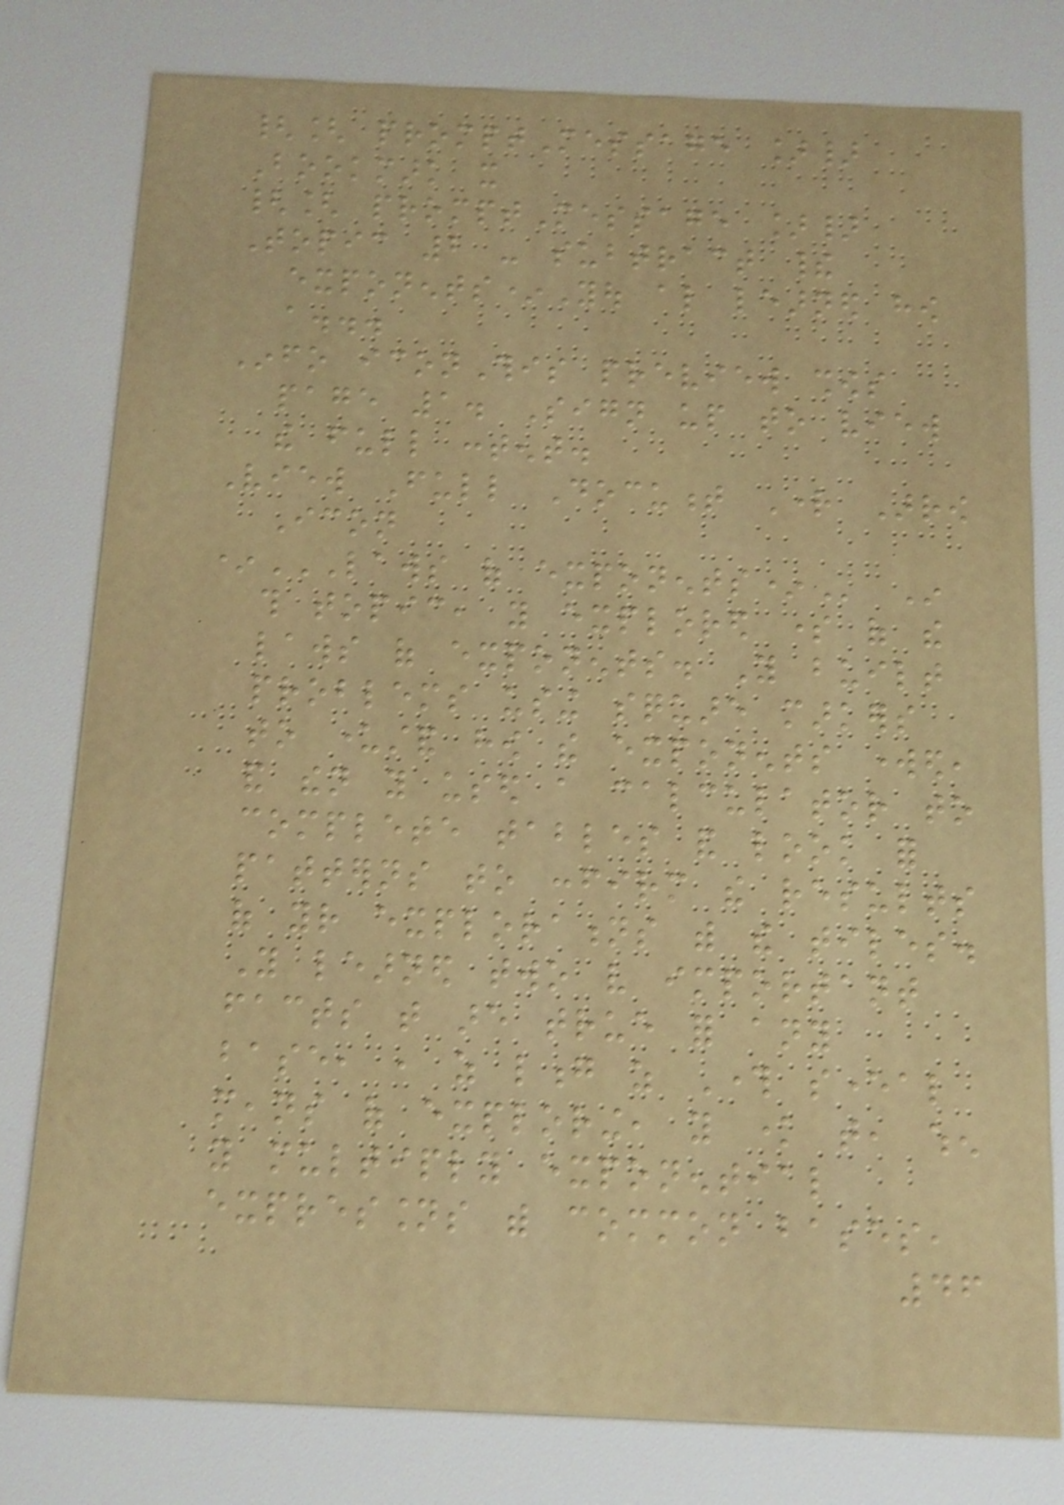{[ promptMessage ]}
Bookmark it
{[ promptMessage ]}
Topic 2 - subtract their
exponents*You also learned how
a...
Info iconThis preview shows
page 1. Sign up to view
the full content.
View Full Document Right Arrow
Icon
*LAWS OF EXPONENTS* In
this topic, you explored some of the
laws of exponents. You built
problems using square markers
to understand how the exponents worked,
and then you used a calculator to
complete tables and look for
patterns to confirm the results
of your explorations with the tiles.
You learned two very important
facts that are true for any
base, , as long as Through several
means of exploring, you know that, when
you multiply exponential
expressions with common bases,
46
